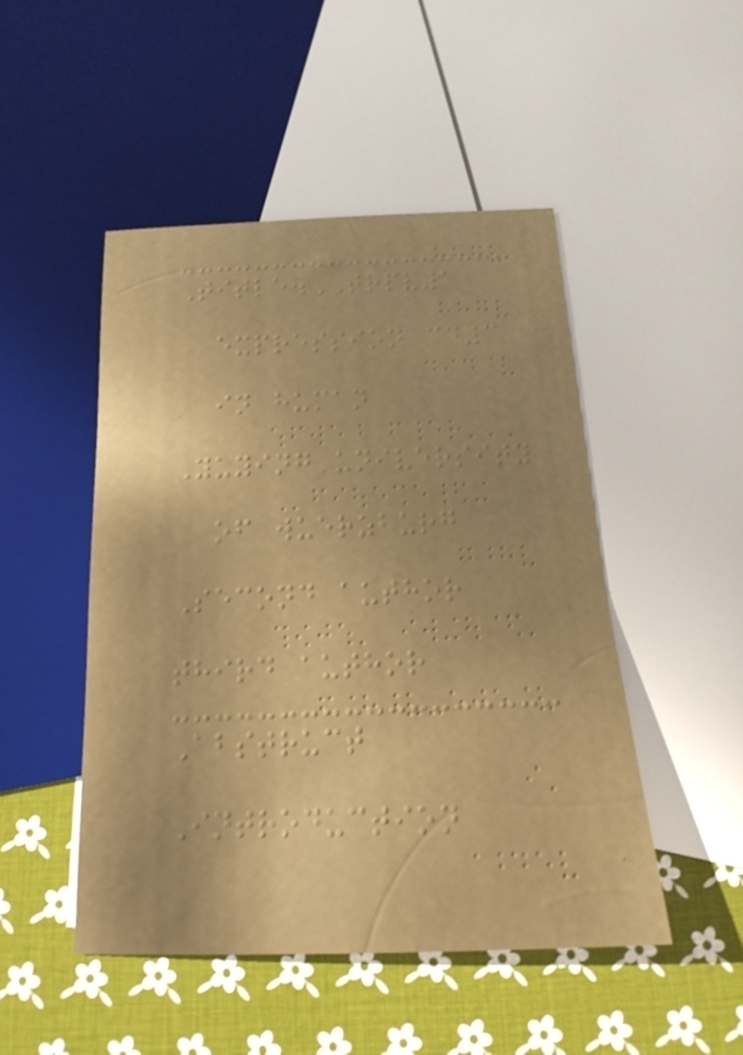Title.TRPV1
expression cd3
in human
Yuying university
of wuerzburg
Second author
third author
Abstruct
Introduction
